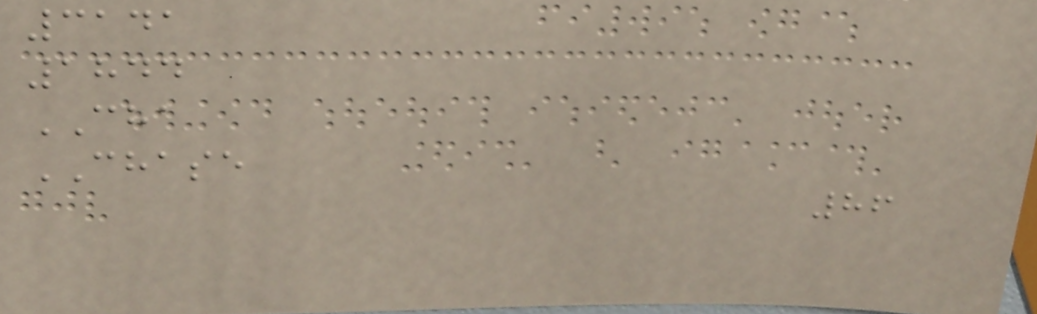3141
1844
CHA
CHASE
86
